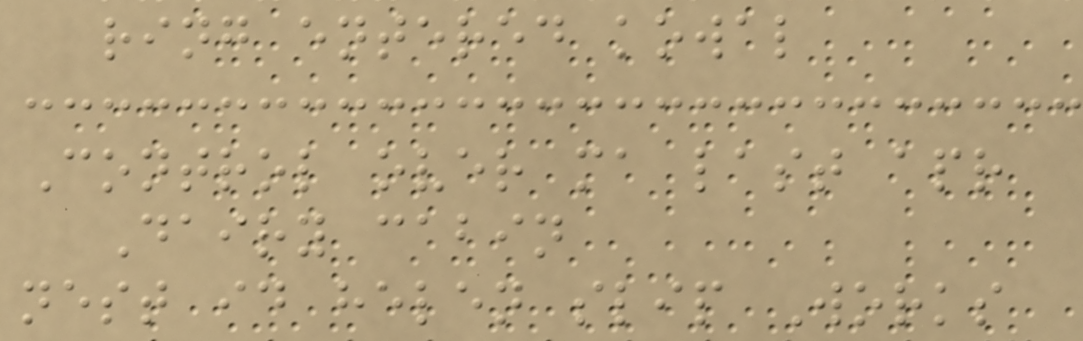ring entered kowal
Control over ma last apr
Dairy cabin
nest id helen slip Works
